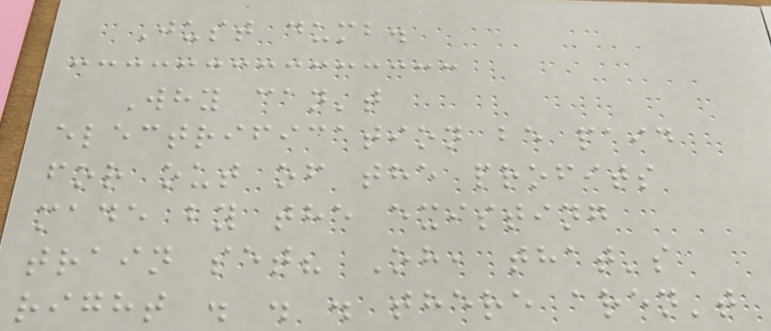Just dumb.
Why can't
electrification be paid
for out of the profits
made by the existing
train set? Oh, that's
right . . . there aren't
